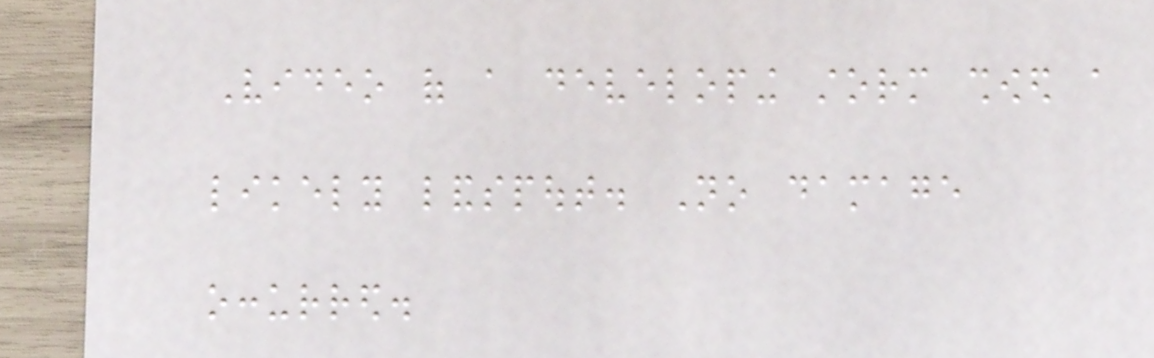Video of a developing storm showed a
likely landspout. No damage
occurred.
